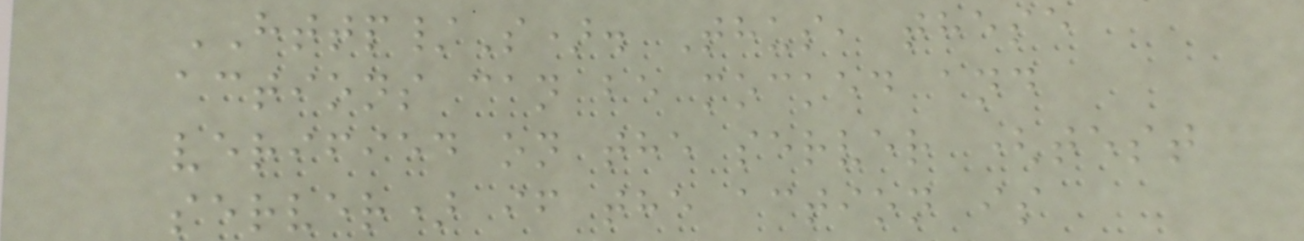HTTP/S). Thus, these
actions can be mocked and
verified on the server (test
server) if the action is
